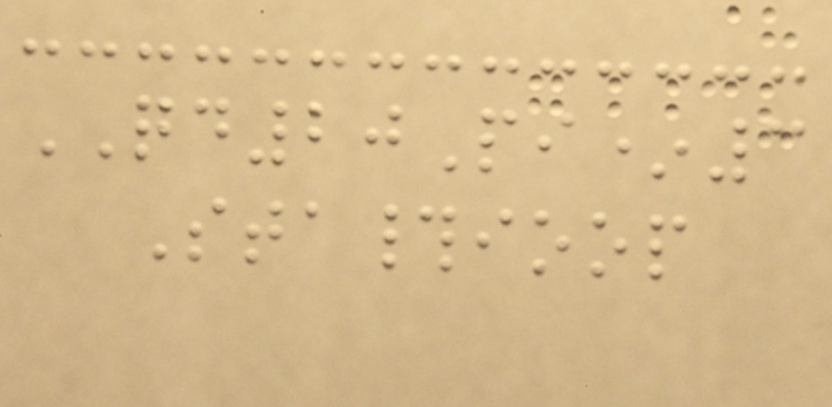QD20Pi*3
Sta#ioop
